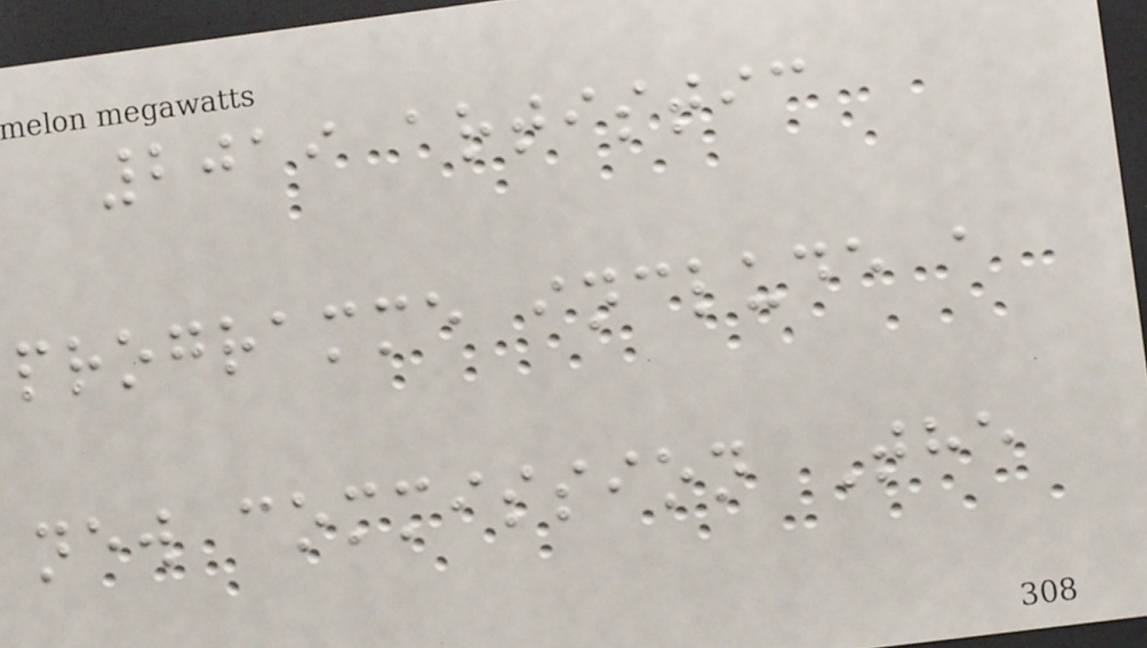2019 artistic
programme include a
new commission The
